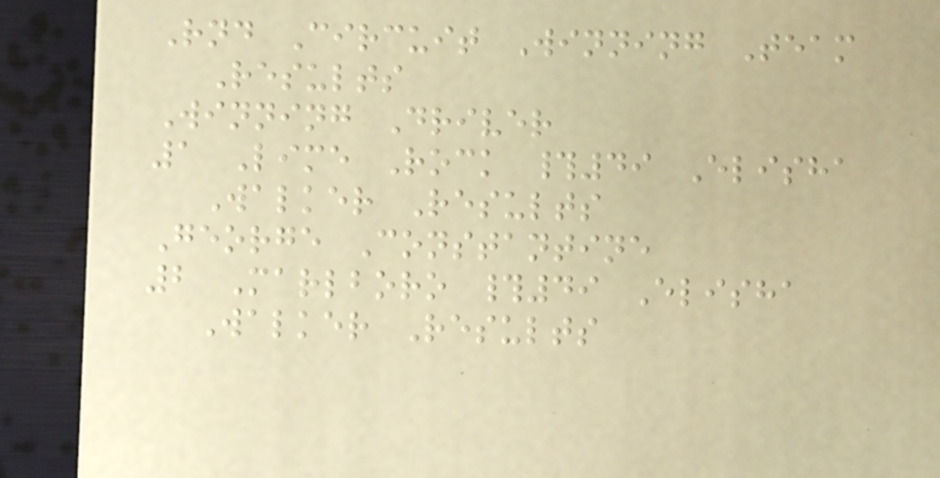Rnd Circuit Winning Team
Results
Winning Driver
1 Lime Rock #49 Elisha
Walker Results
George Constantine
2 Marlboro #49 Elisha
Walker Results
